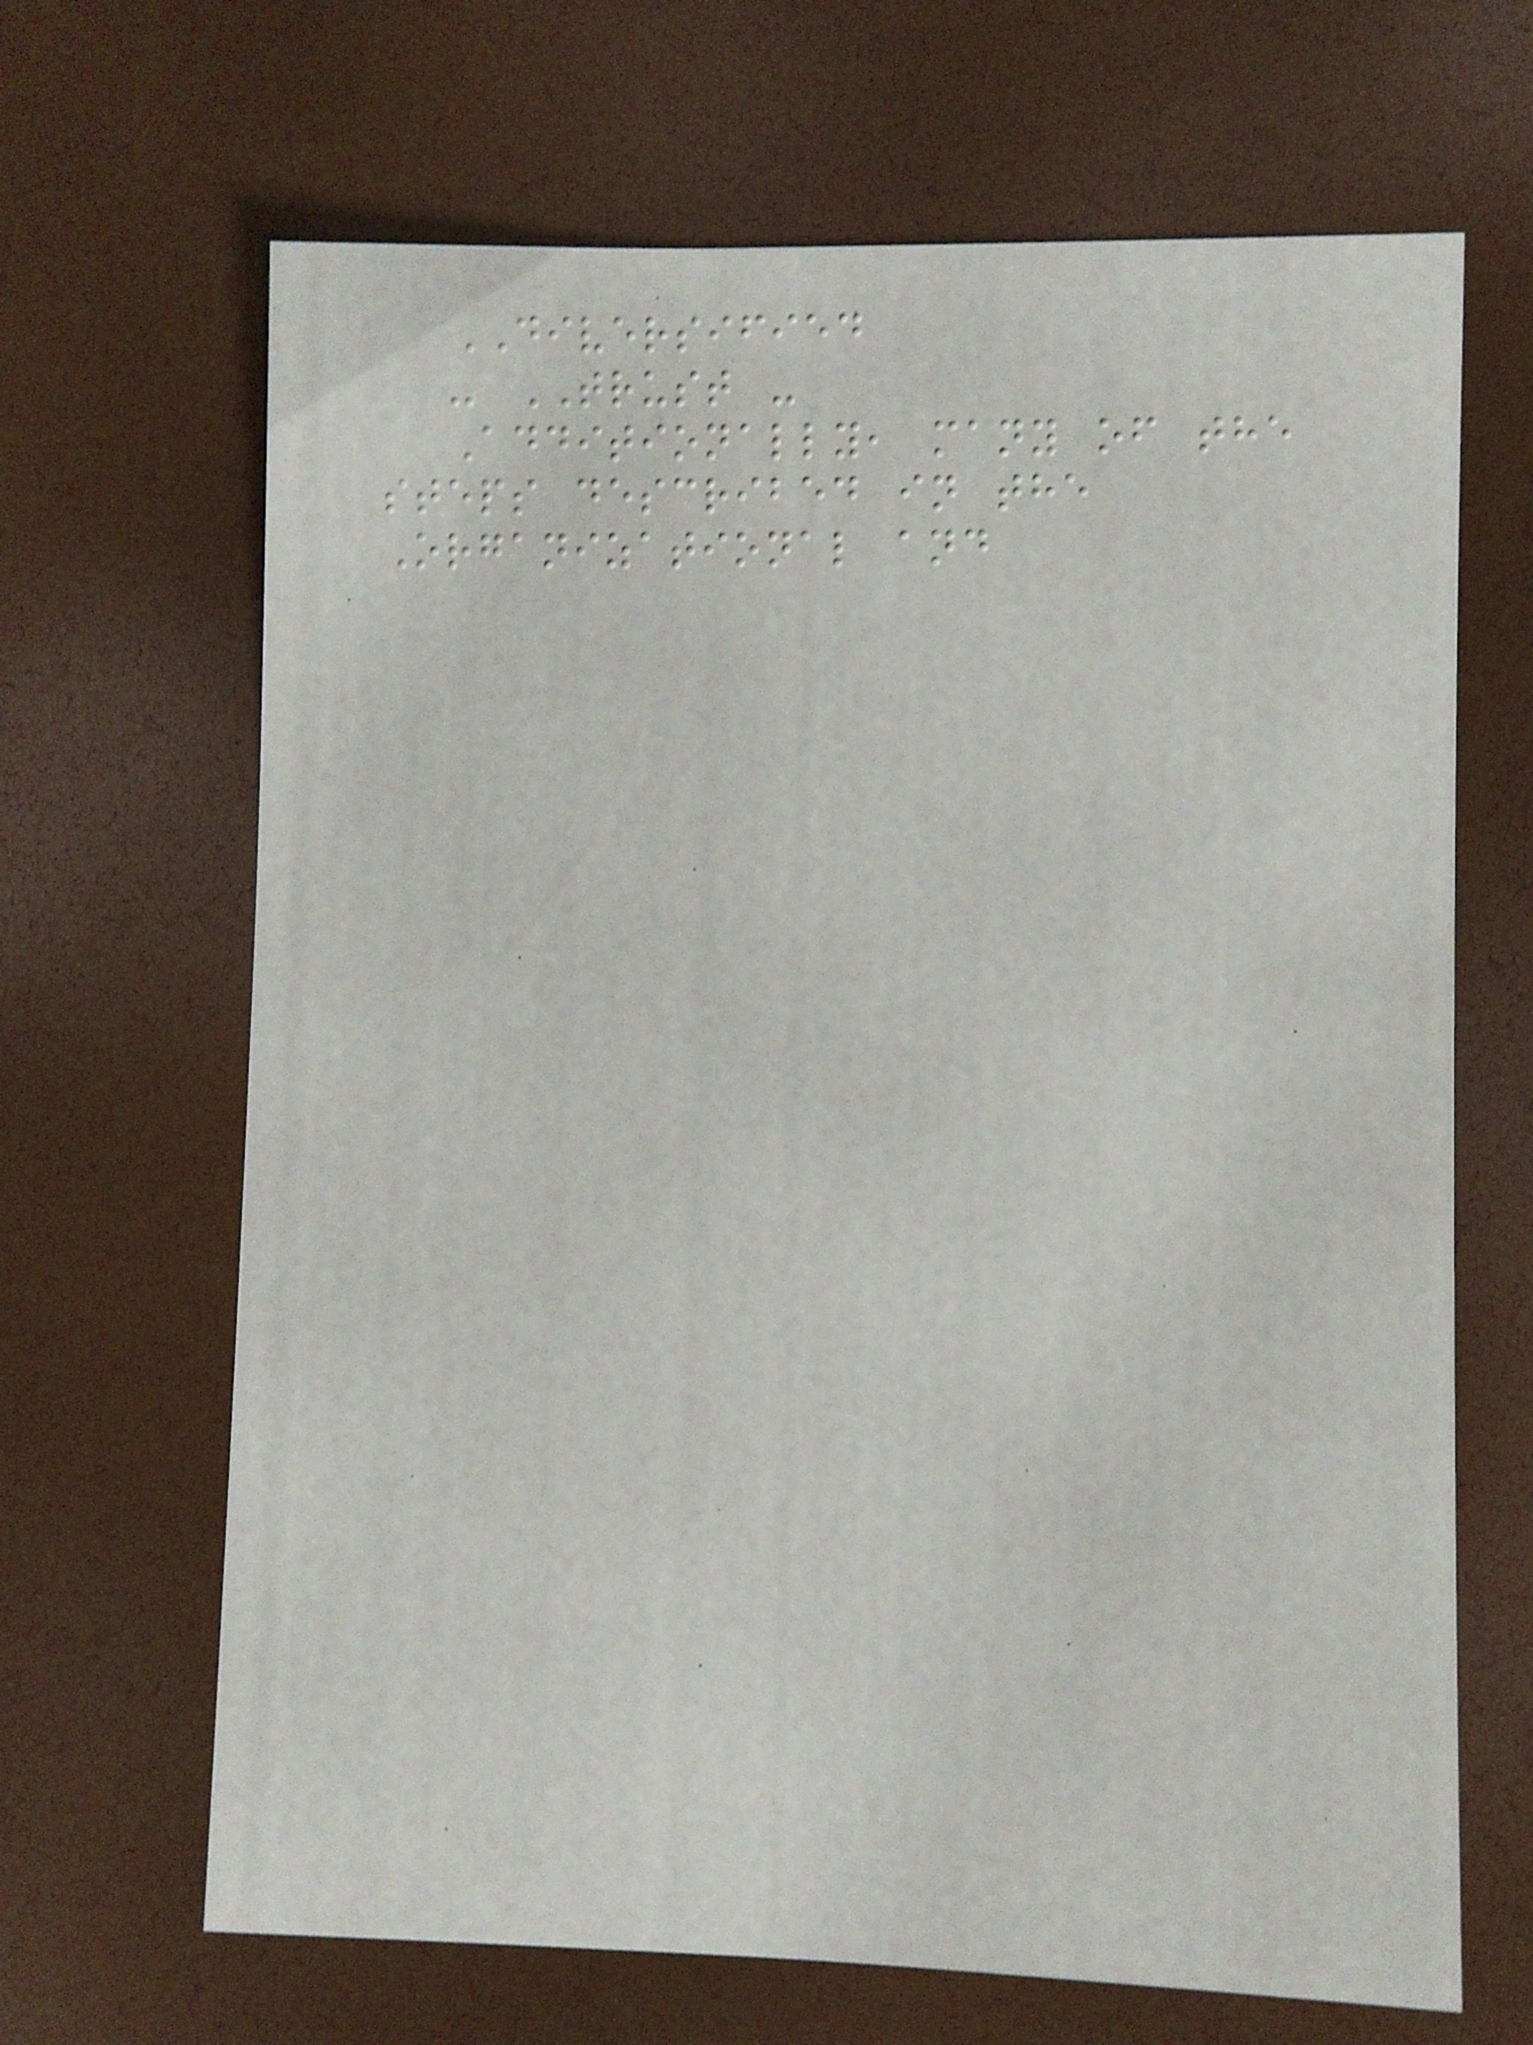DIVERSIFIED
- TRUST -
Additionally, many of the
steps described in the
Organizational and
